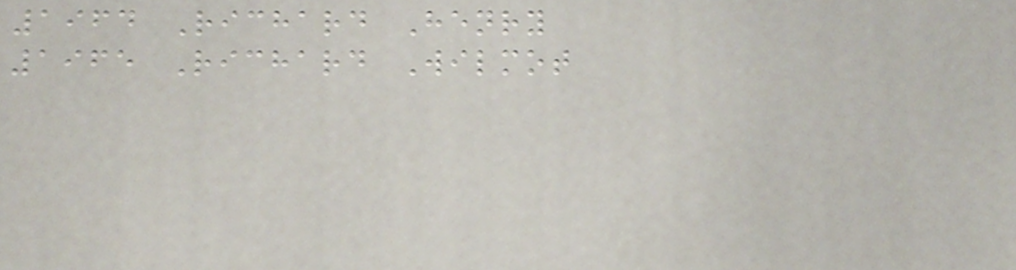1964 Richard Henry
1965 Richard Wilmot
